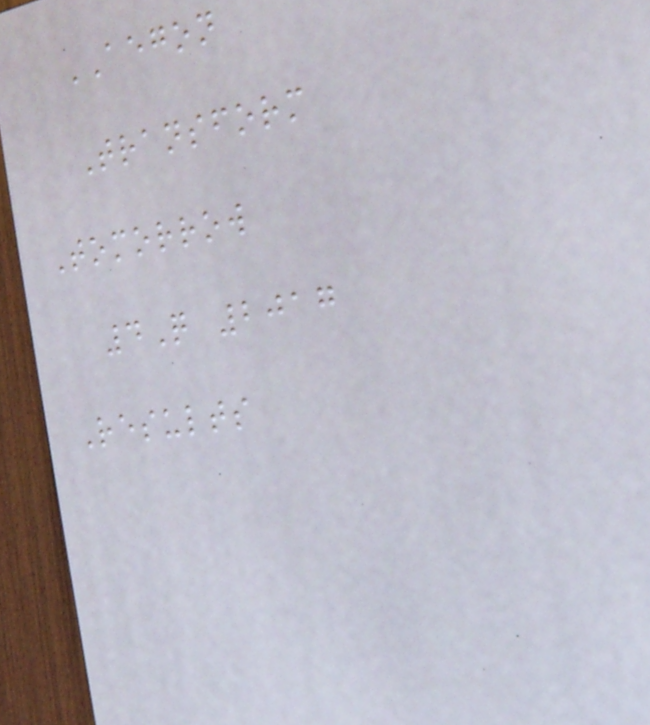AEGON
Transform
Tomorrow
4Q 2017
Results
